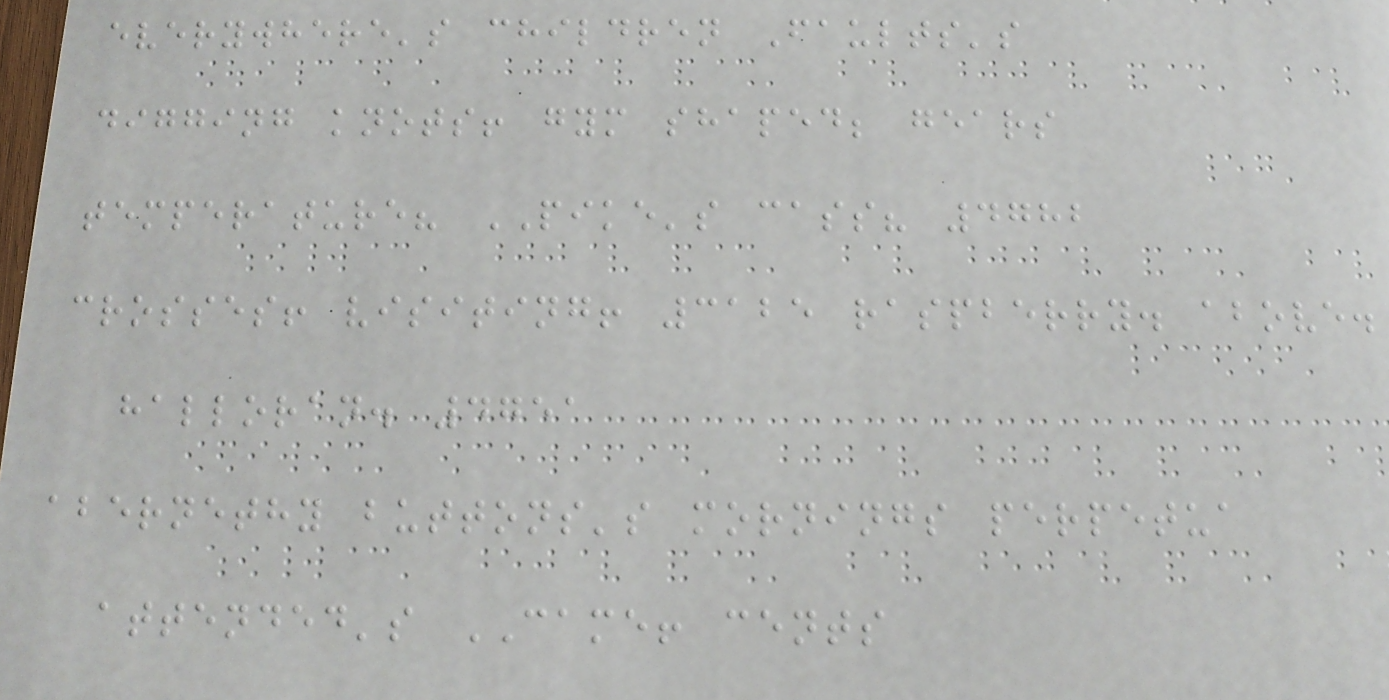everywhere's children Faults's
digging knots! gym shaped; gears
temperature? PIKE's cass? 4782
crosses! visiting! 3125 raspberry. above.
halloran. 4751
abernethy buttons's mornings perpetua
attended's CAME! cents
